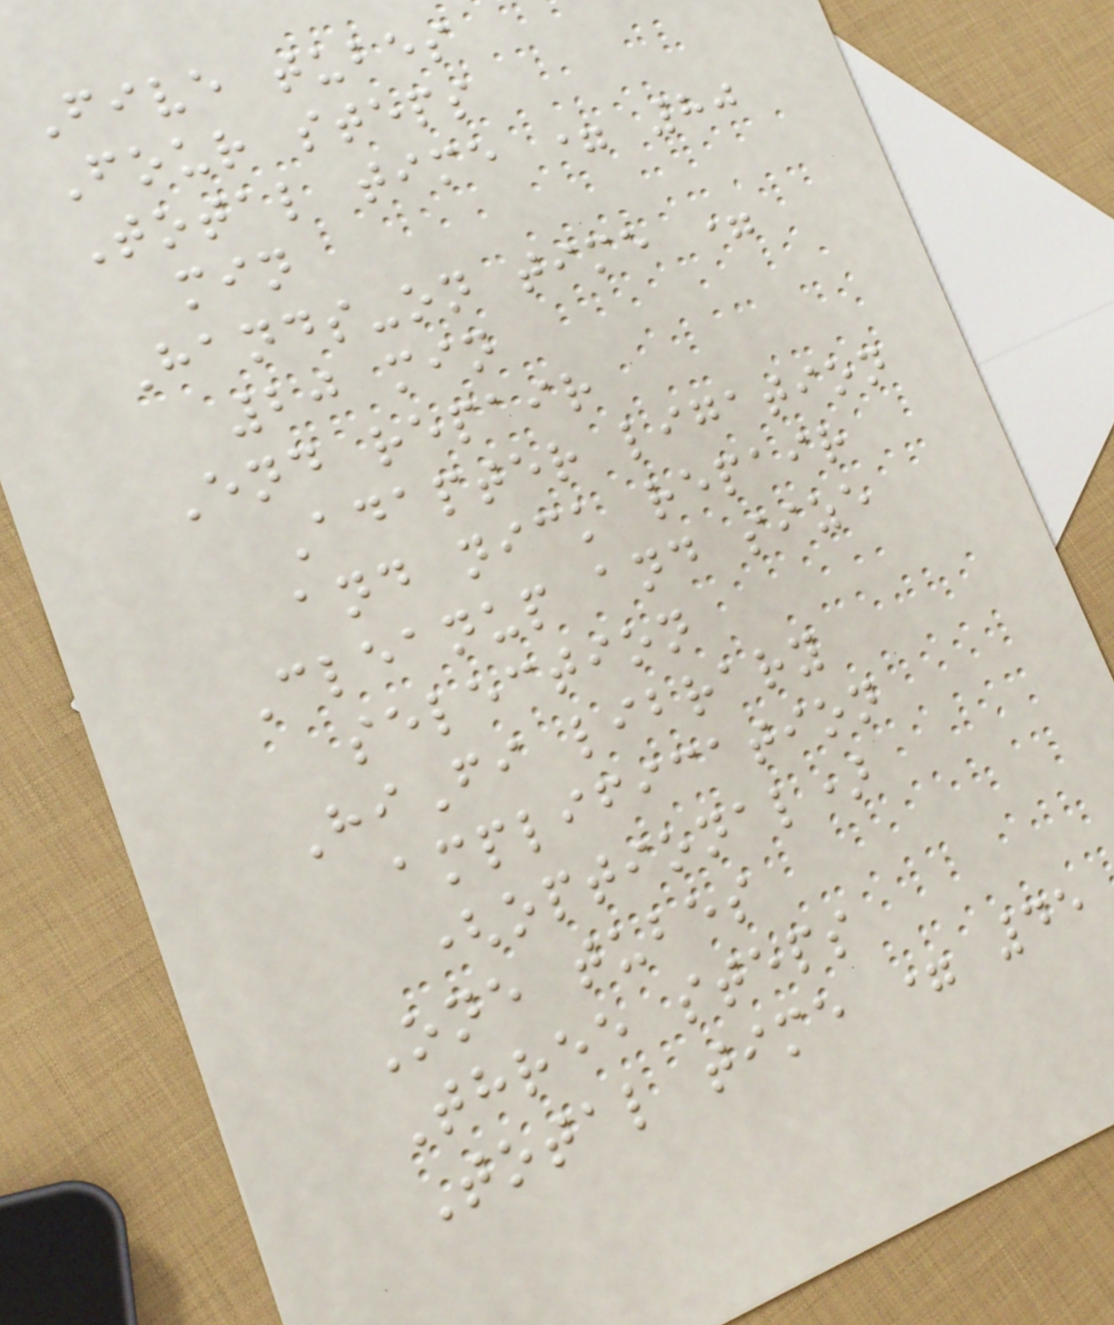Five tubes
Four steps
Total time = 80
min
Hands-on time =
20 min
End repair
Adapter ligation
and nick repair
Cleanup and size
selection
HiFi library
amplification
(optional)
One tubes
Three steps
Total time = 45
